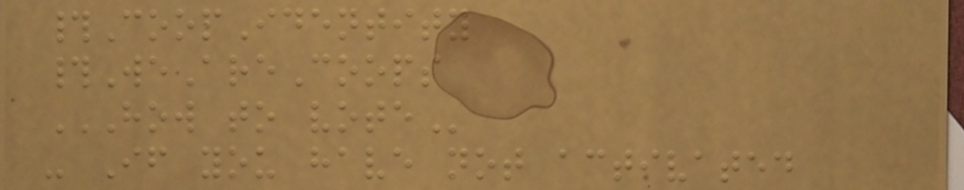#CoopIdentity
#WeAreCoops
HOW TO VOTE
- If you have not activated
